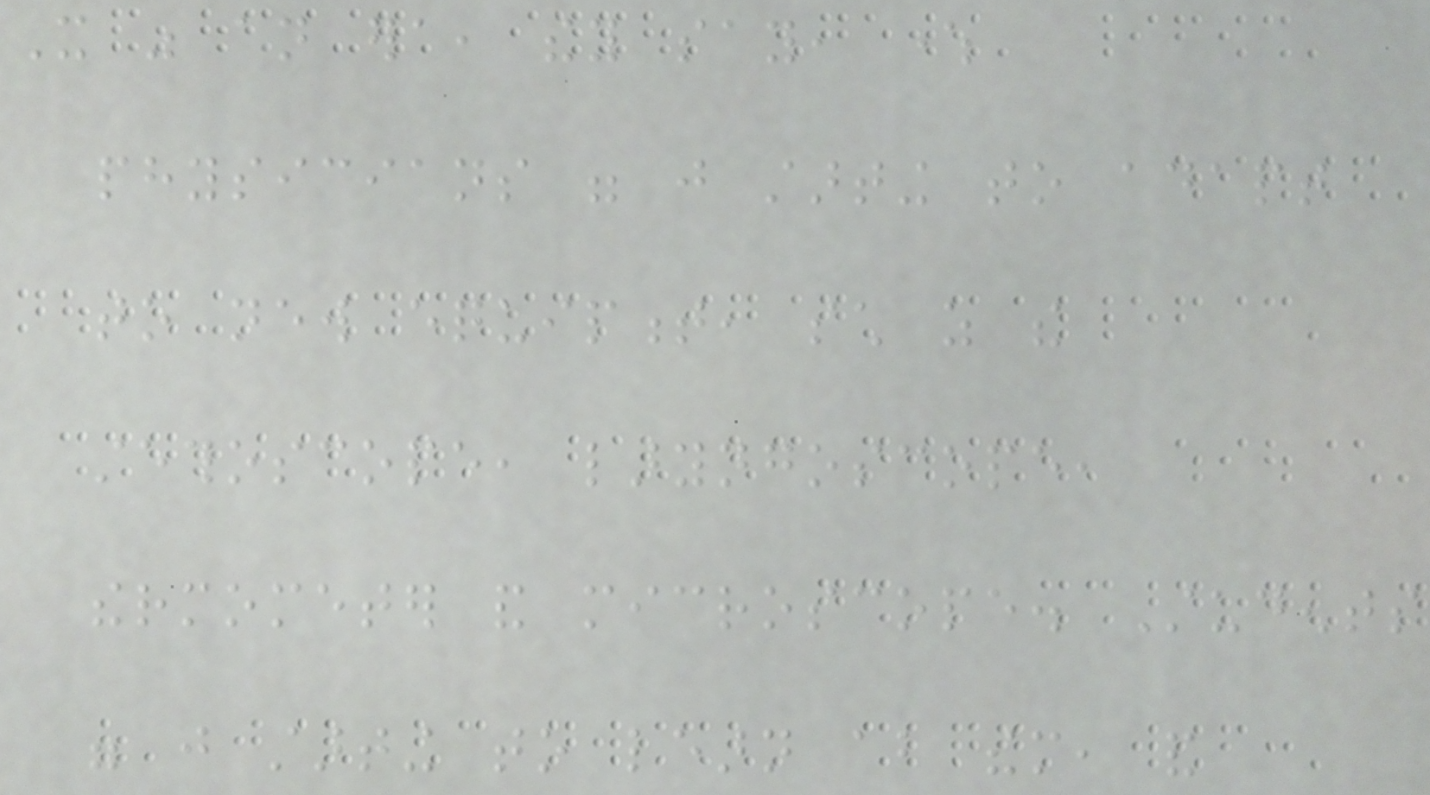It was an era, they say, where
physicians were just starting to adapt
to new equipment, such as the
stethoscope, laryngoscope,
thermometer and microscope. Students
were just starting to learn about them, and
